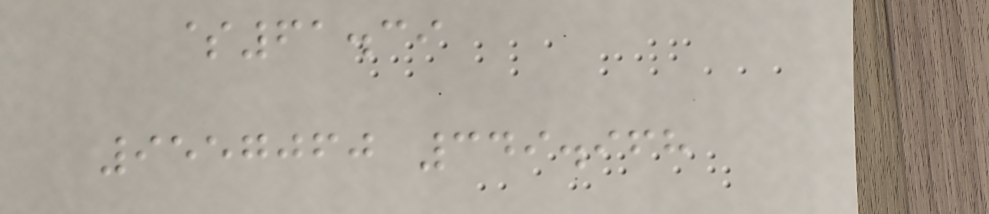$61.39
9557060 349.968
